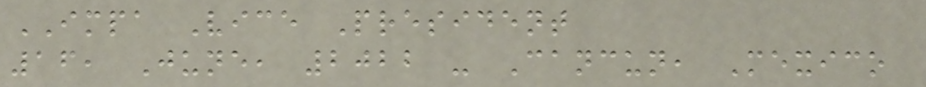IMPA Vice President
16, June, 2022 - Cancun, Mexico
